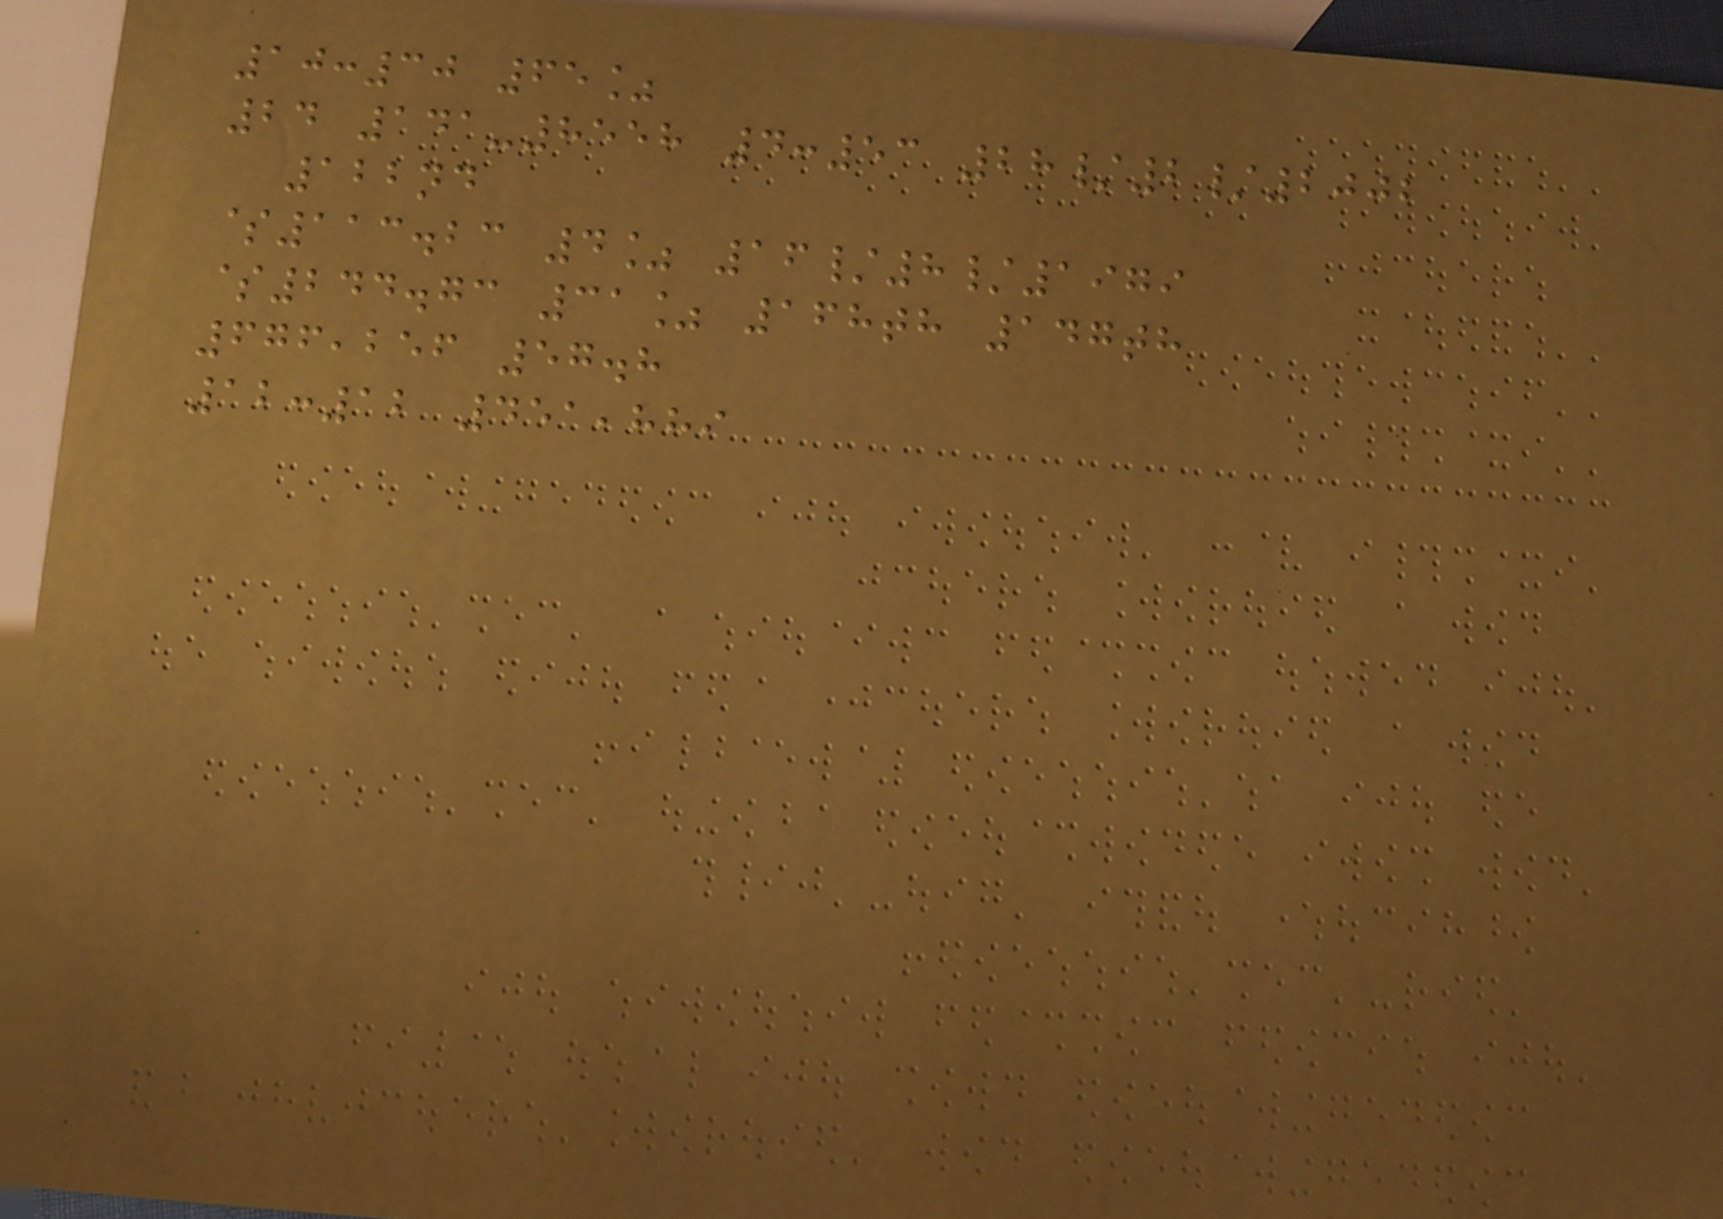10:30 65%
24 141-8558 4:53 28/2/2002
122nd
$113.23 4% 16/8/1979
$244.73 31% 168th 147th
676,256 57.8
12:12 451,889
